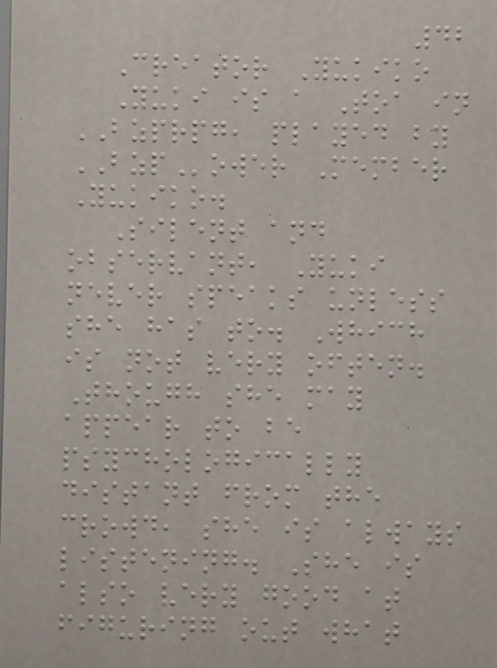42
Creator Yukiko
Yuki is a Toa in
BZPRPG, played by
BZPower Member
Yukiko.
Silent and
observant, Yuki
never speaks unless
she has to. Which
is not very often.
Though she may
appear to be
psychologically
distant from the
crowd, she is always
listening. She is
also very good at
figuring out what
